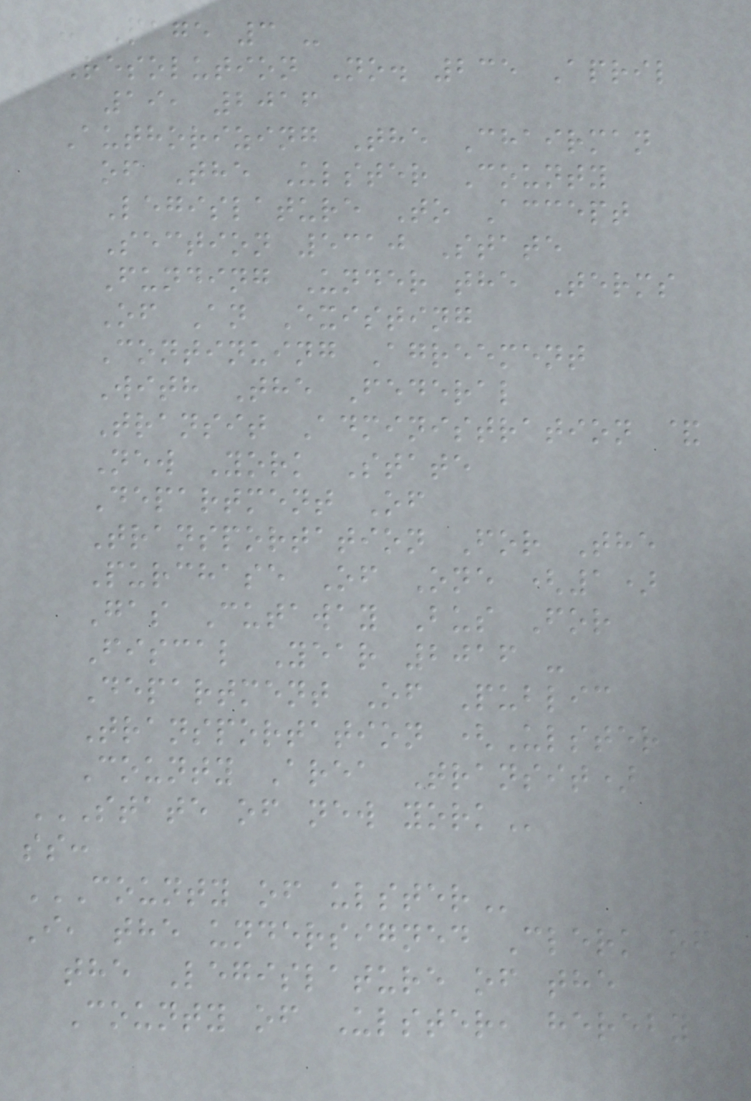- Page 3 -
Resolution No. 235 April
19, 2016
Authorizing The Chairman
of The Ulster County
Legislature To Accept
Section 5310 State
Funding Under the Terms
Of An Existing
Continuing Agreement
With The Federal
Transit Administration &
New York State
Department Of
Transportation For The
Purchase Of One (1)
Gas Cutaway Bus For
Fiscal Year 2016 -
Department Of Public
Transportation (Ulster
County Area Transit)
STATE OF NEW YORK
ss:
COUNTY OF ULSTER
I, the undersigned Clerk of
the Legislature of the
County of Ulster, hereby
